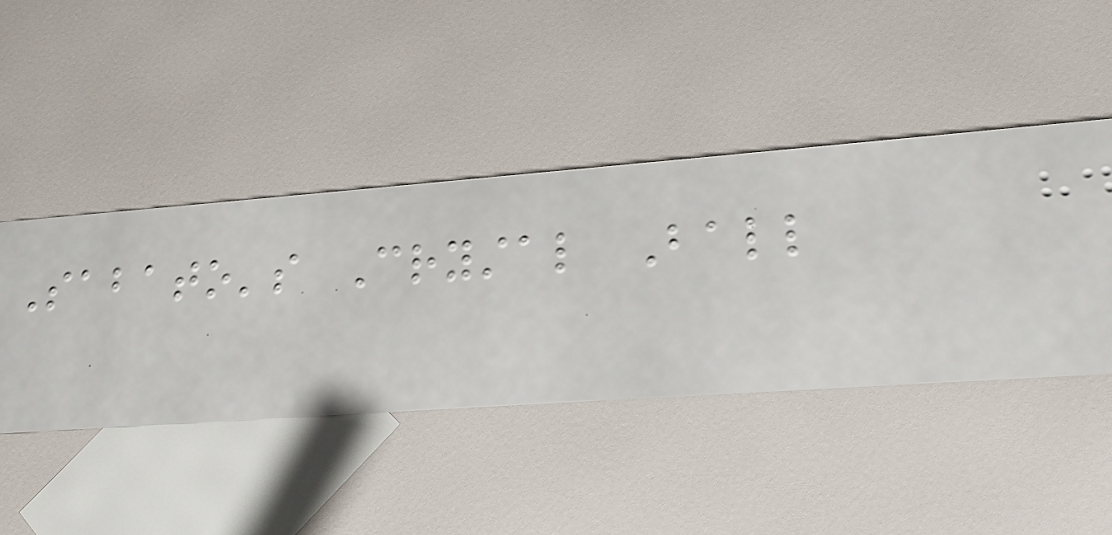Sabato's Crystal Ball
